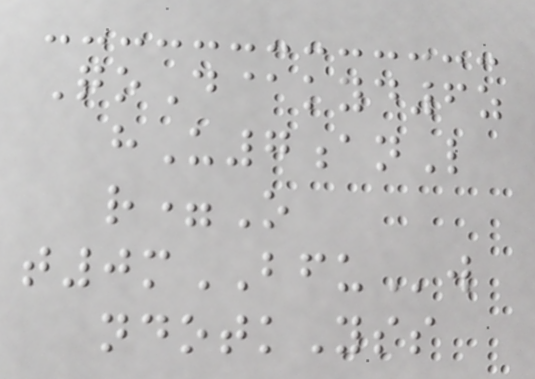QoD@kyd6z
hU7anL
r=O
t0mBFUw
ndotkYss
